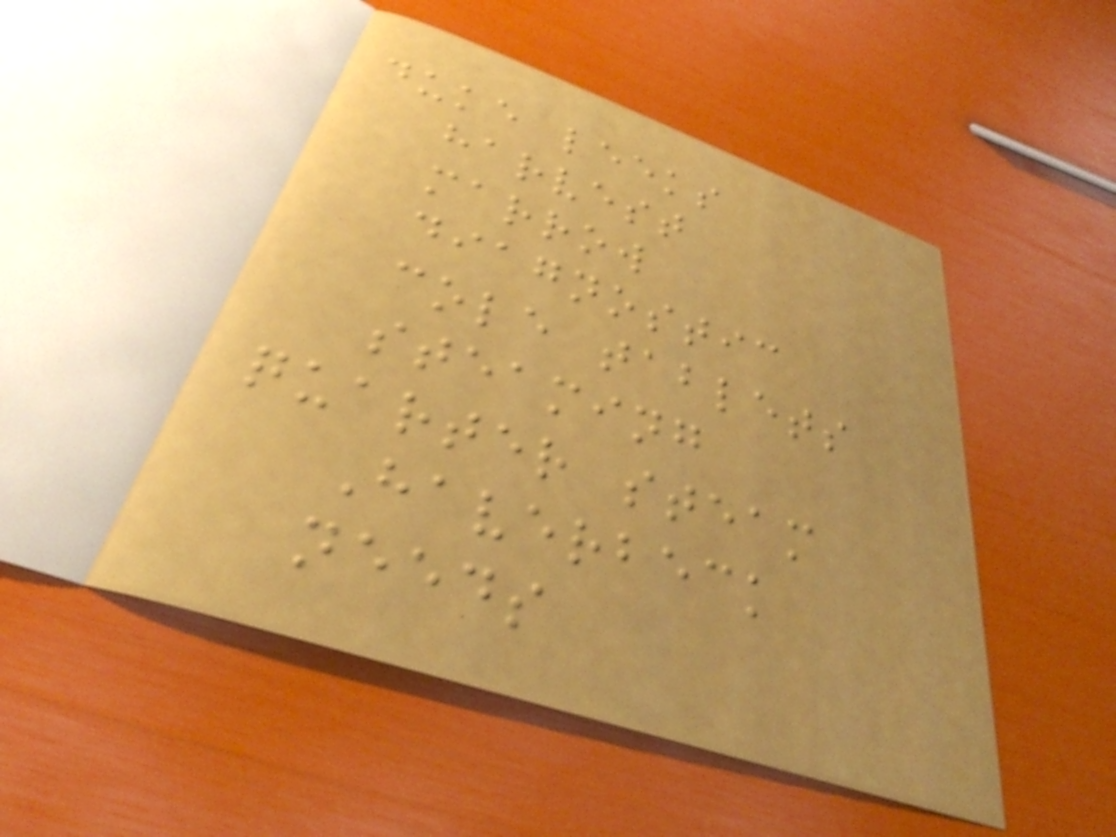duke leeks
harvest
marrow
diagnostic
cole tablets
steaming
quarter steam
Haverbeck
needs
